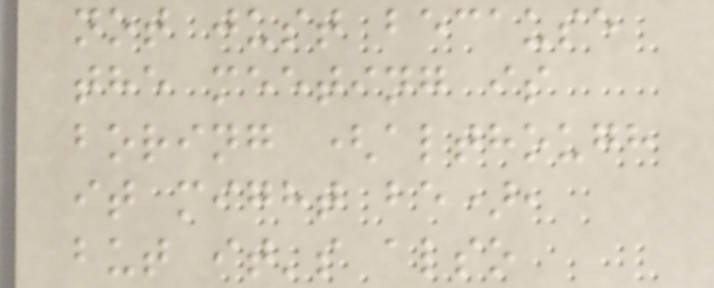not just because
the meeting is
boring (although
it might be),
but it's also
